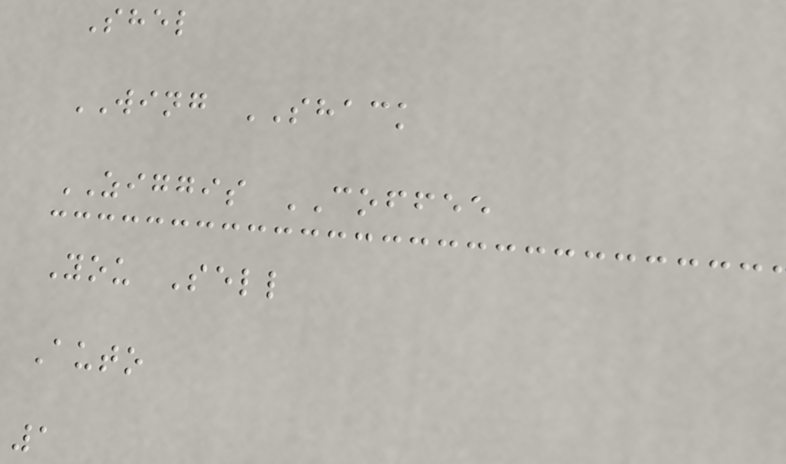Shel
WING SHACK
ZIGGIS COFFEE
You Sell
Auto
1
